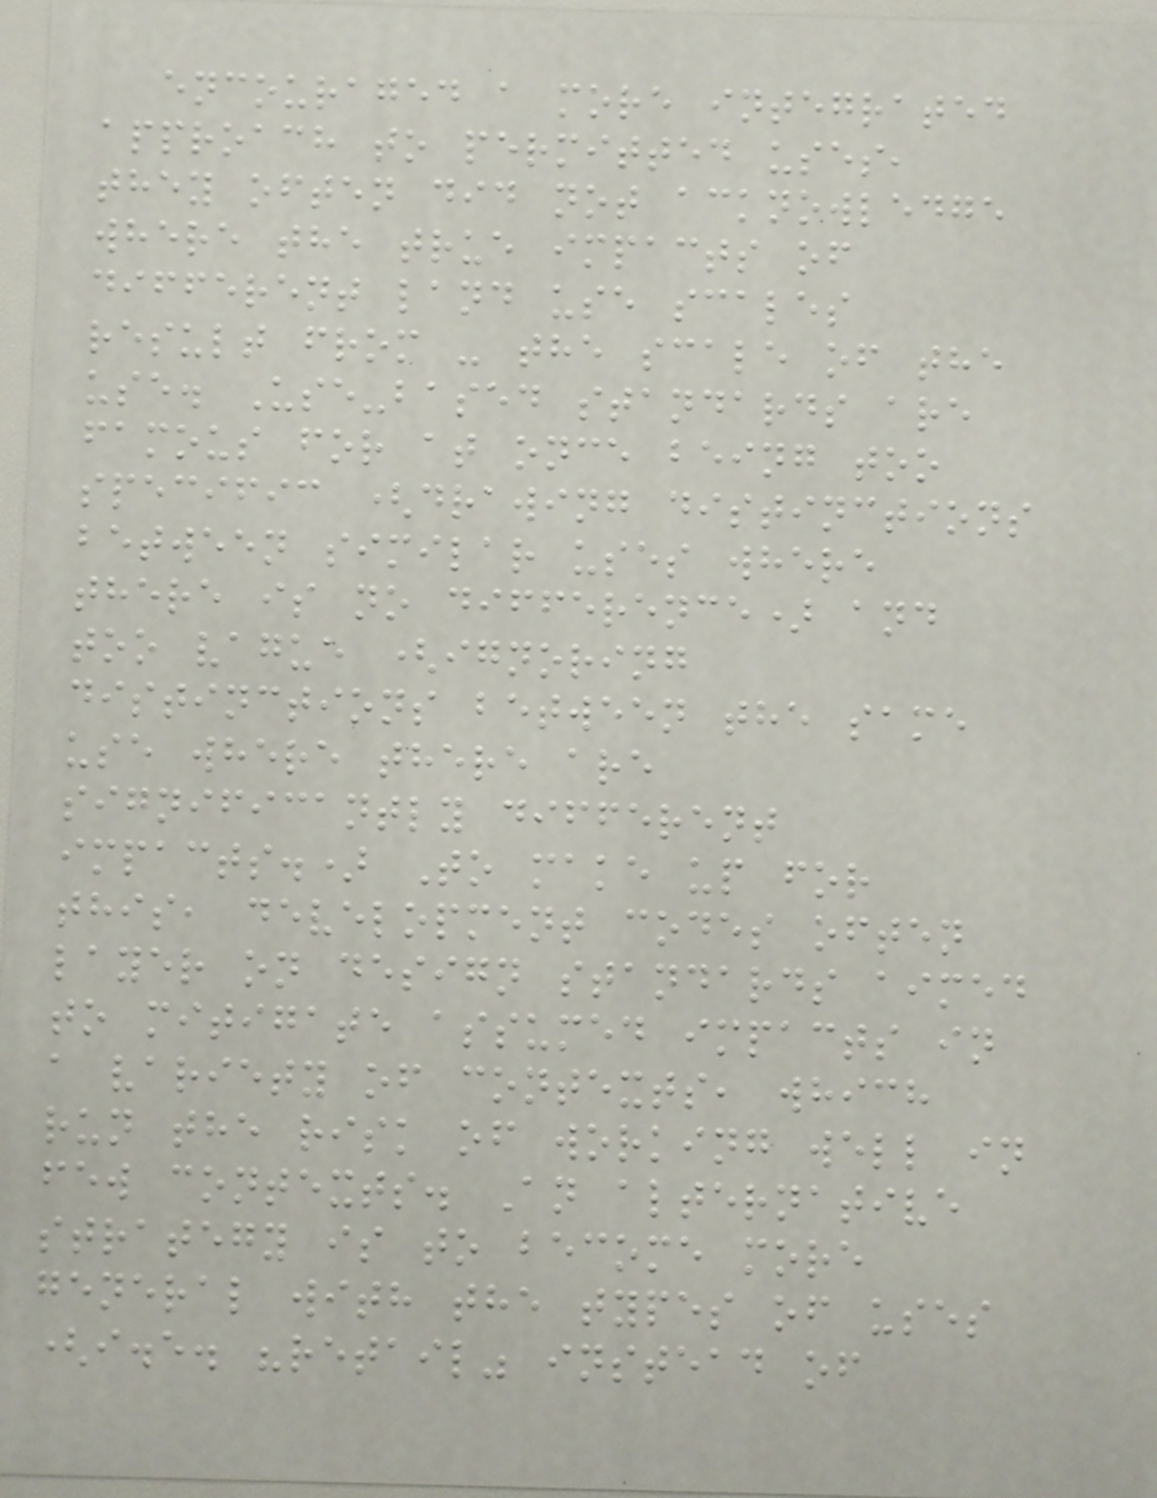encouraged a more integrated
approach to permitted uses,
they often did not acknowledge
where the true impacts of
different land use scales
result from - the scale of the
use. Use-based standards are
famous for at once being too
specific (drawing distinctions
between similar uses where
there is no difference) and
too vague (ignoring
distinctions between the same
use where there are
significantly different
impacts.) To make up for
this, development codes often
layer on design standards aimed
to mitigate assumed impacts in
a variety of contexts, which
run the risk of working well in
few contexts. An alternative
strategy is to become more
general with the types of uses
(i.e. "retail" instead of
